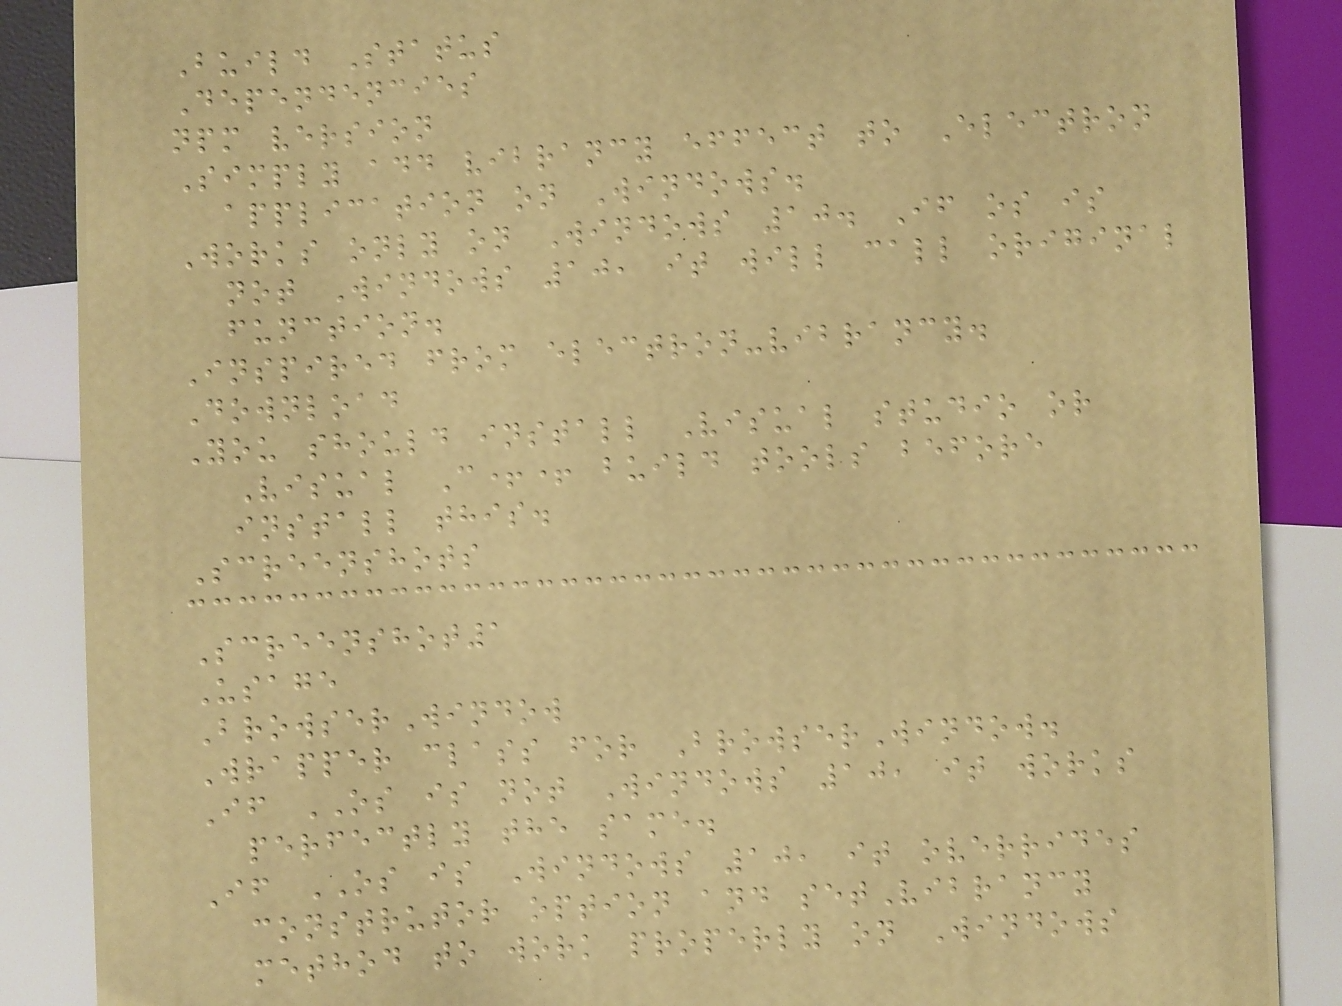Build Status
Dependencies
npm version
Simply add vibrancy effect to Electron
application on Windows.
Works only on Windows 10. If os is
not Windows 10, it will call original
function.
Inspired from electron-vibrancy.
Download
You should install Visual studio or
Visual C++ build tools before
install this.
Screenshots
Screenshot1
Usage
BrowserWindow
Wrapper class for BrowserWindow.
If OS is not Windows 10, it works
perfectly the same.
If OS is Windows 10, it overrides
construtor option and setVibrancy
method to work properly on Windows
